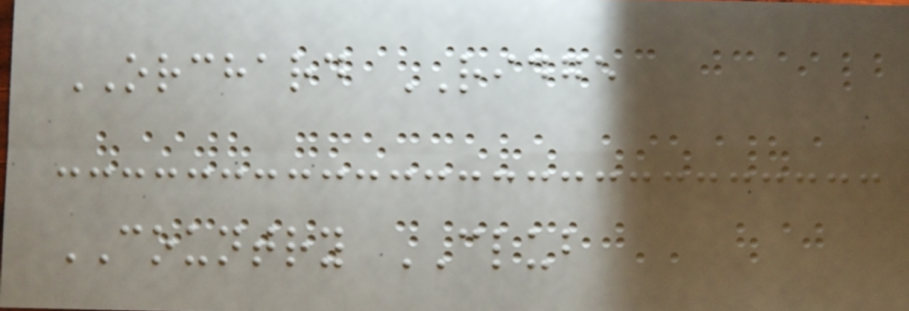ORCHARD RIDGE
COUNTRY CLUB
